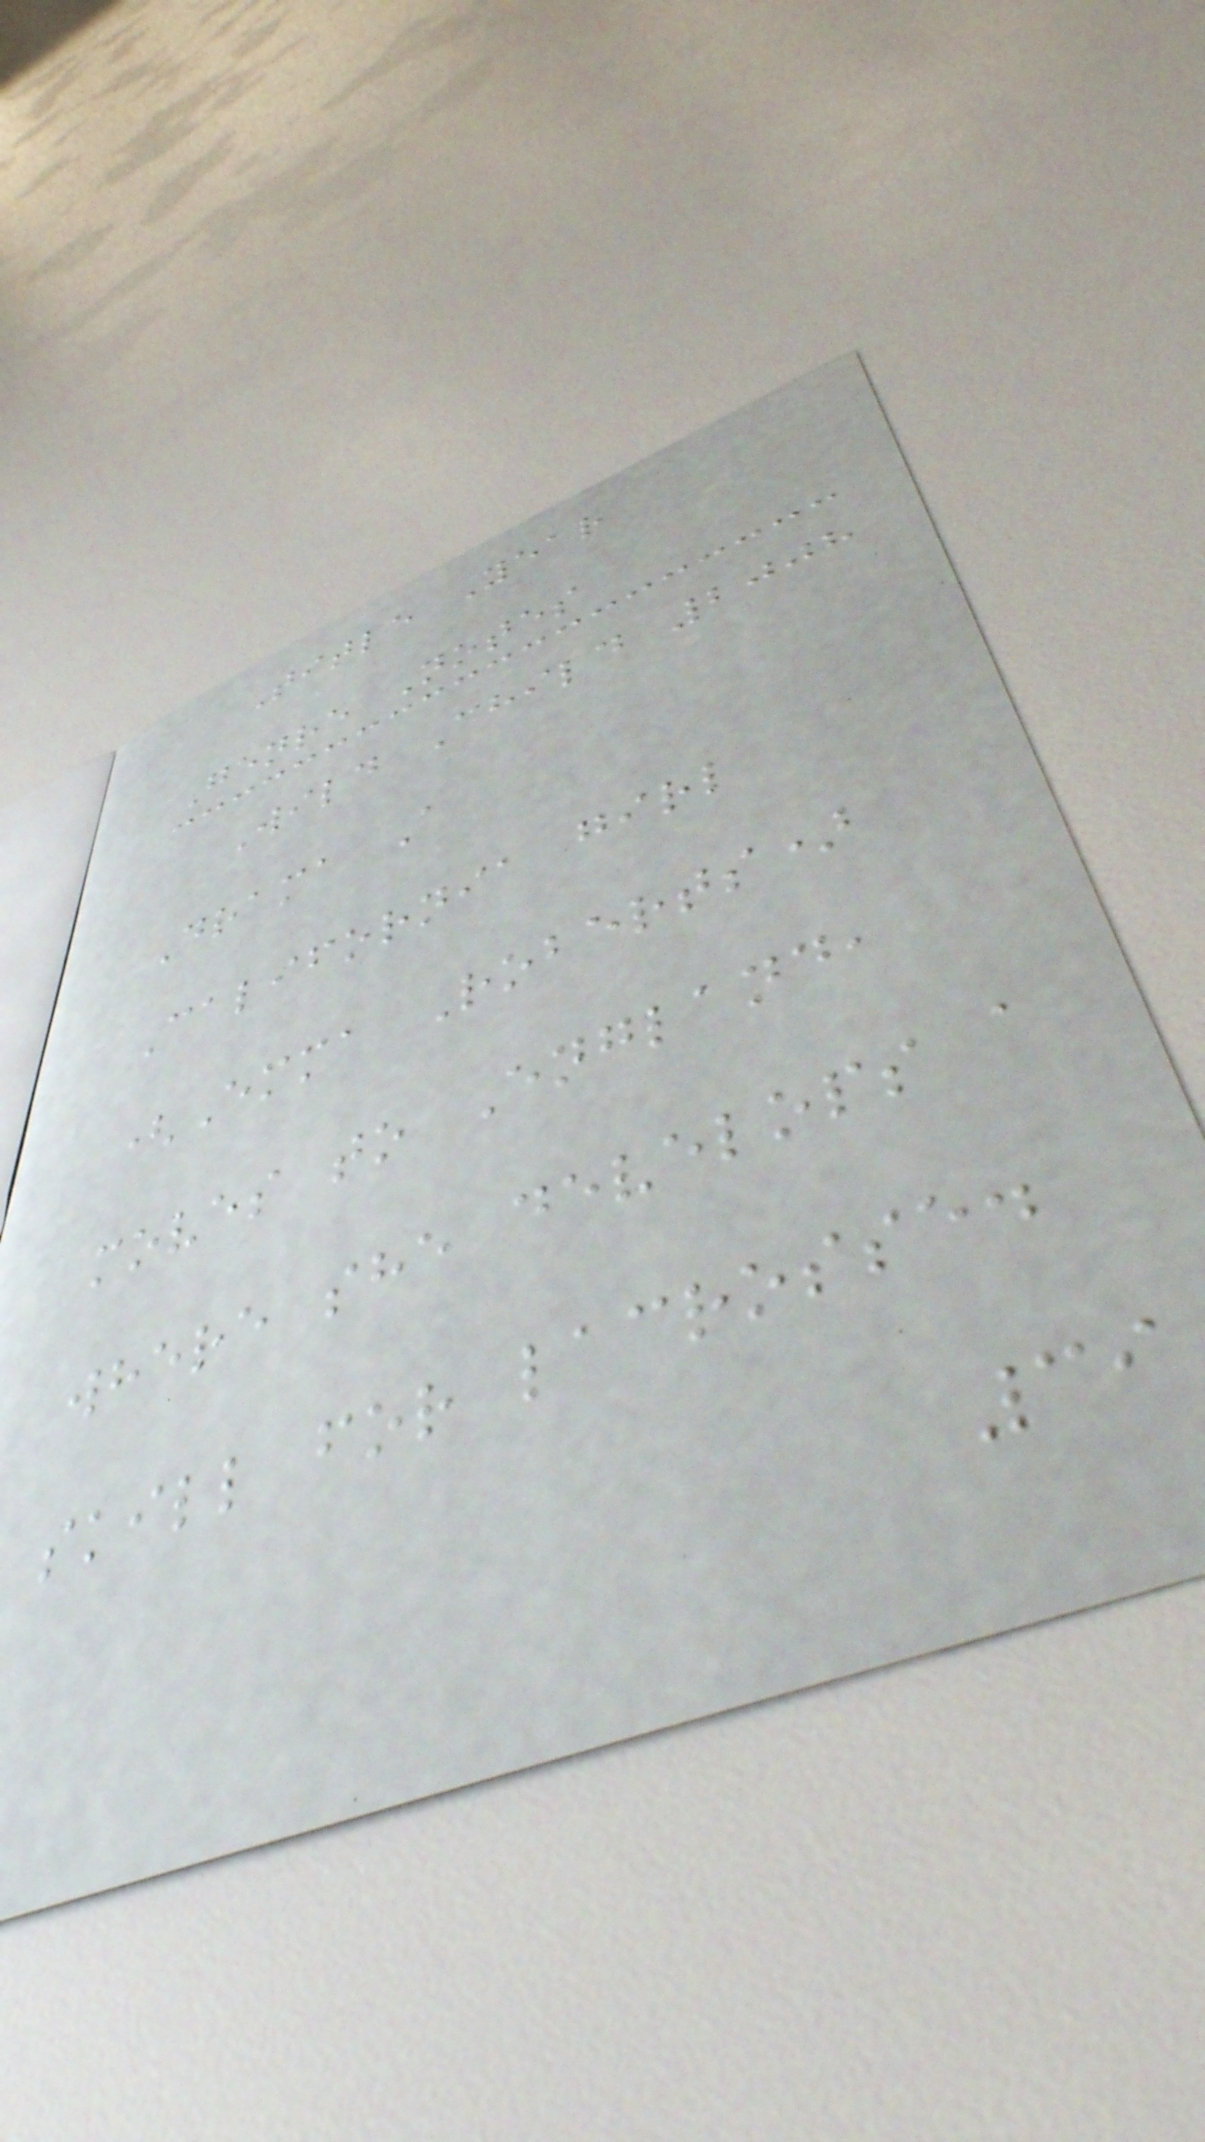Title Year
Genre Notes
Wild Child 2008
Drama A
California girl
(Emma Roberts)
moves to England,
where she develops a
skill for lacrosse.
39
